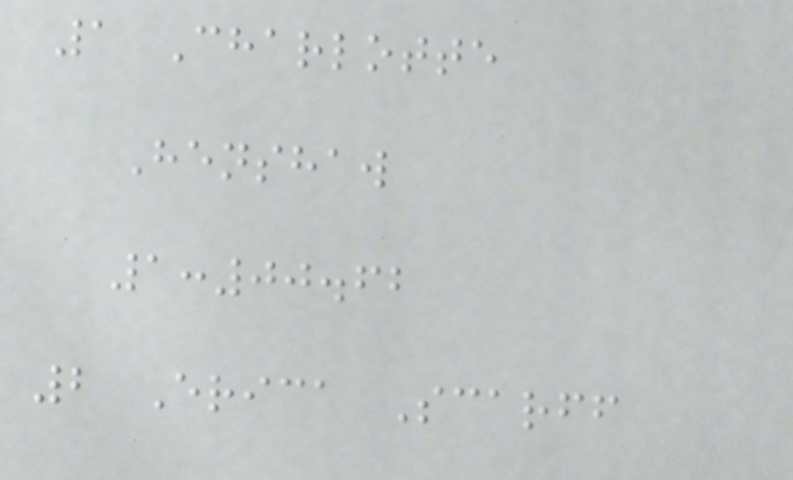1 Charlotte
Henshaw
1:00.62
2 Erica Scarff
